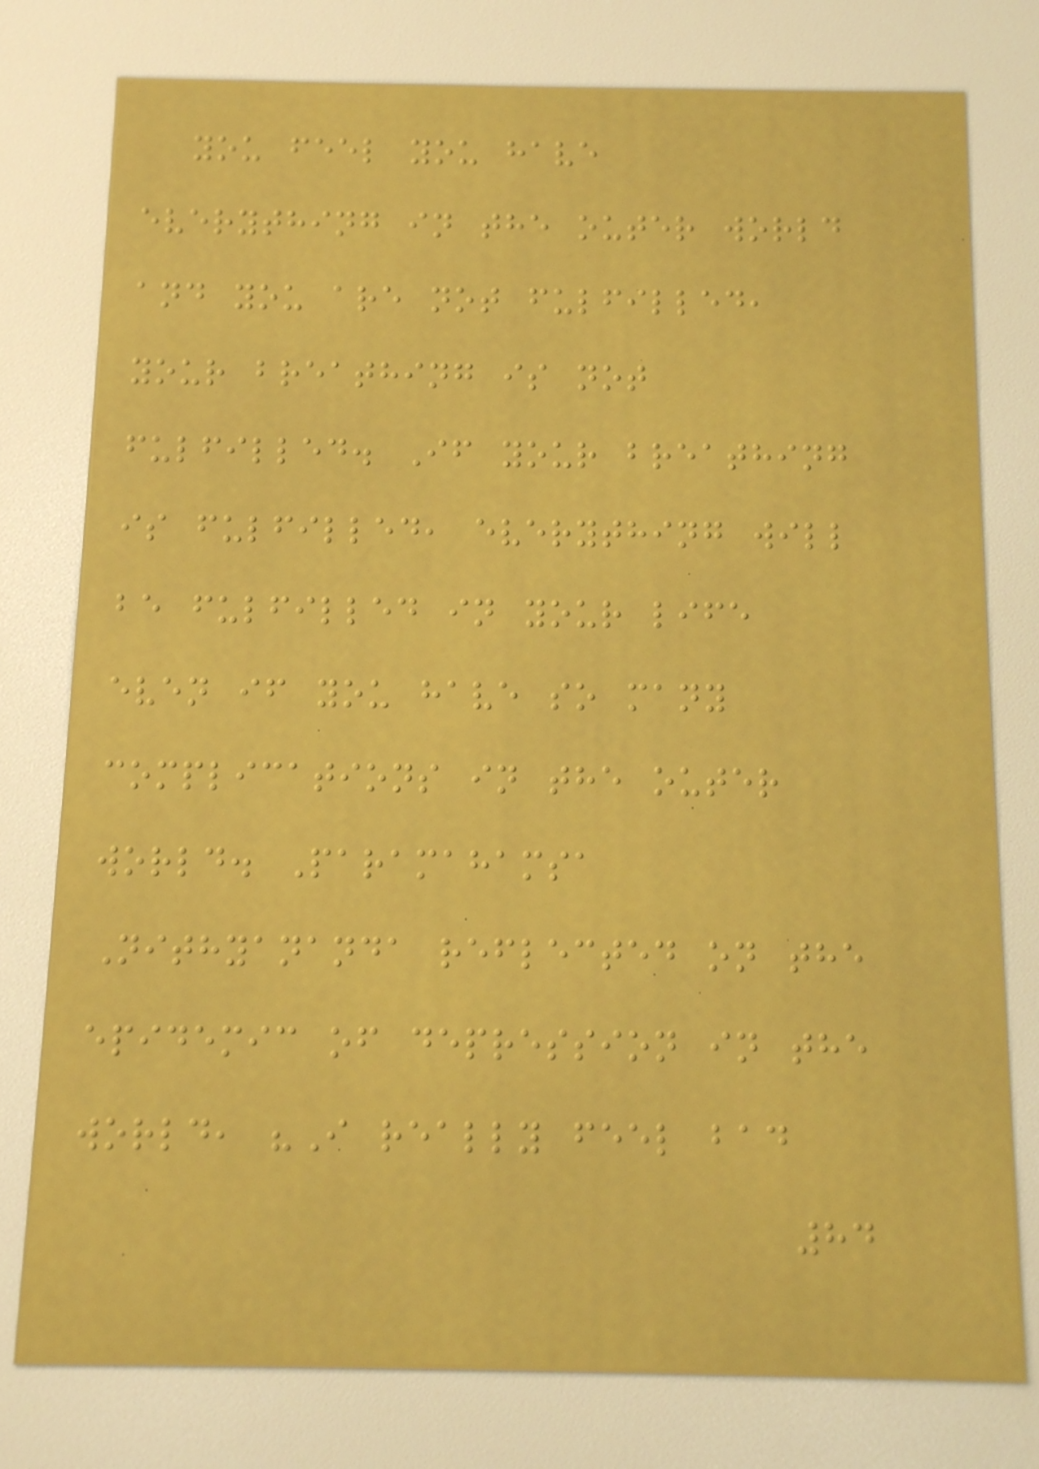you feel you have
everything in the outer world
and you are not fulfilled,
your breathing is not
fulfilled. If your breathing
is fulfilled, everything will
be fulfilled in your life
even if you have so many
complications in the outer
world. Paramahamsa
Nithyananda reflected on the
epidemic of depression in the
world, "I really feel bad
84
